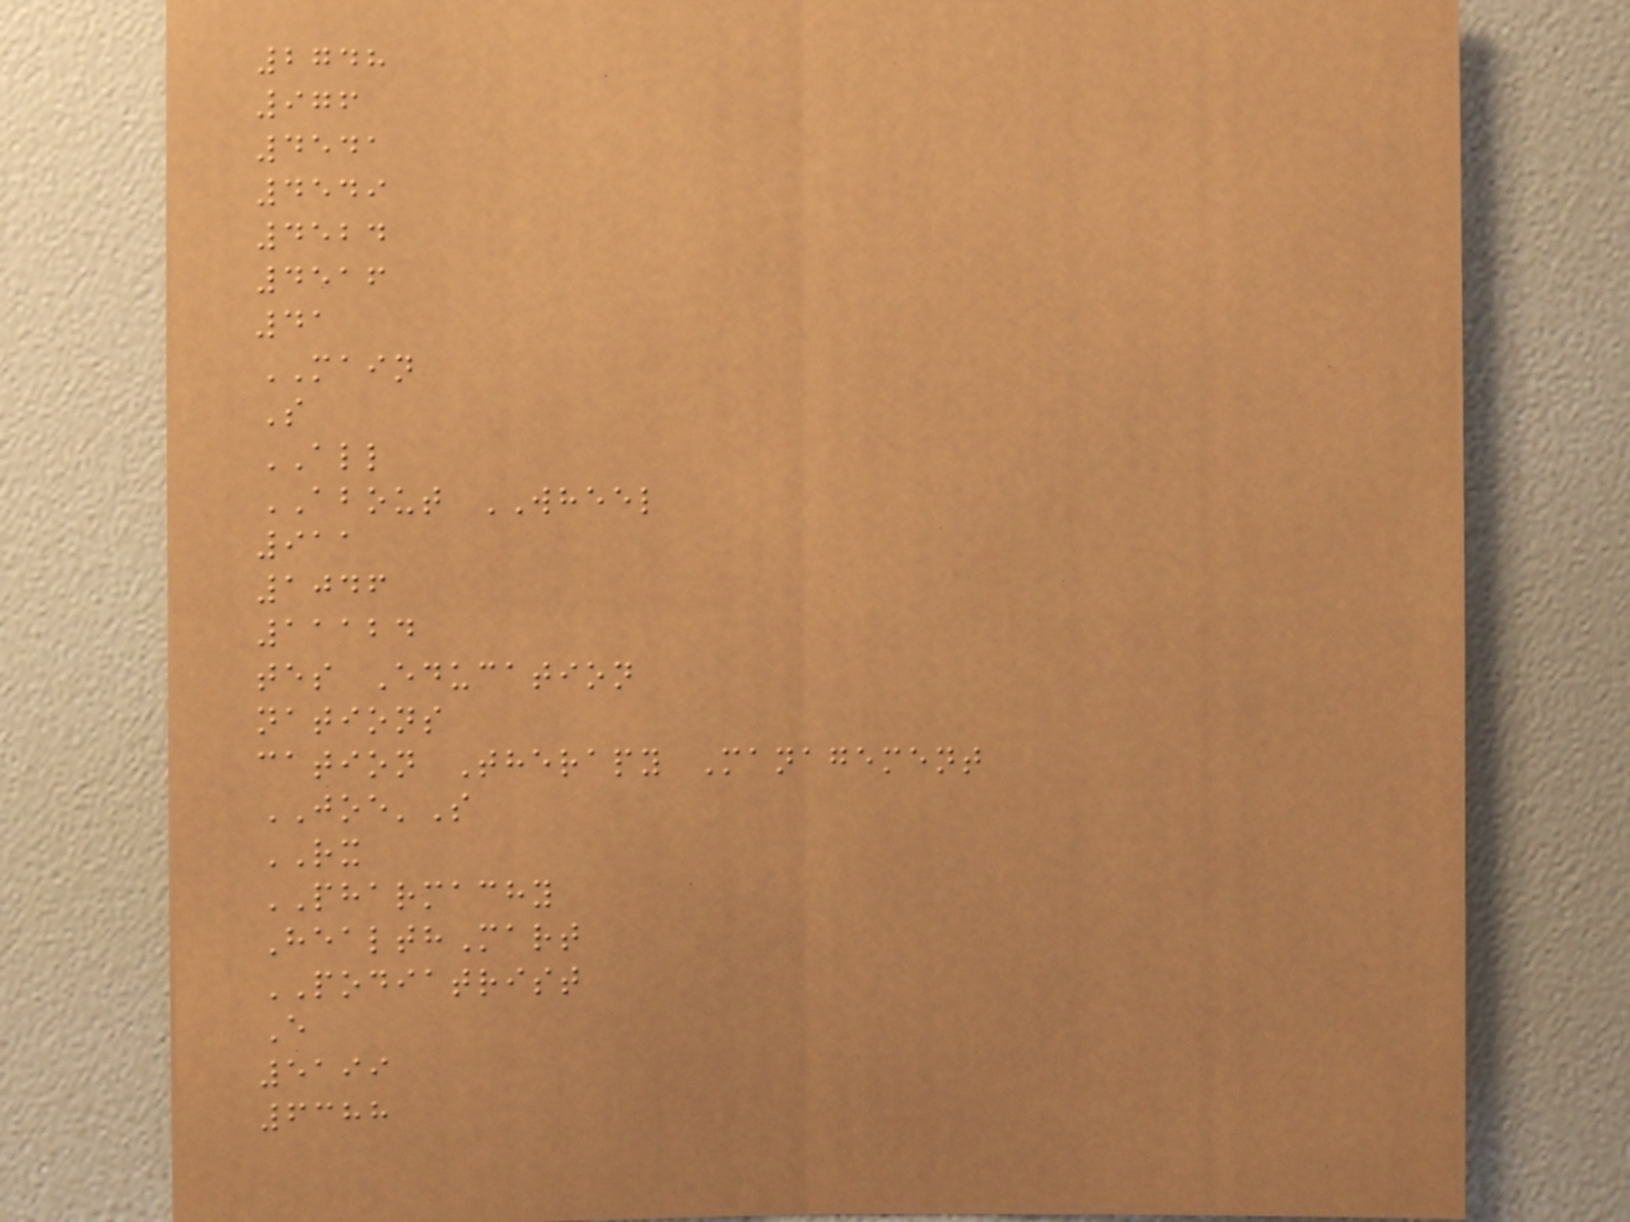2748
976
4541
4549
4524
4516
41
MAIN
S
ALL
ABOUT WHEEL
911
1046
11124
tes Education
nations
cation Therapy Management
JOE'S
RX
PHARMACHY
HealthMart
PODIATRIST
E
5199
6388
